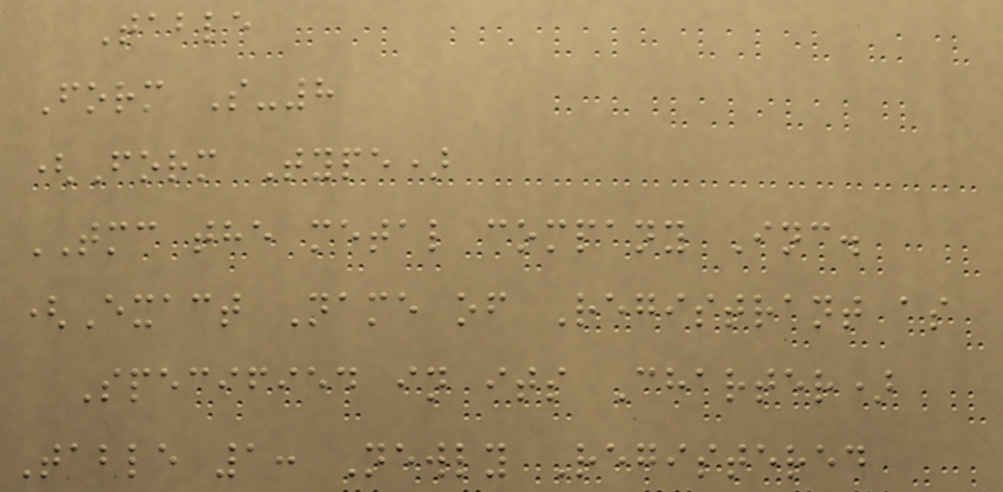Table
Form S-8
(Form Type)
TMC the metal company Inc.
(Exact Name of Registrant as
Specified in its Charter)
Table 1: Newly Registered
